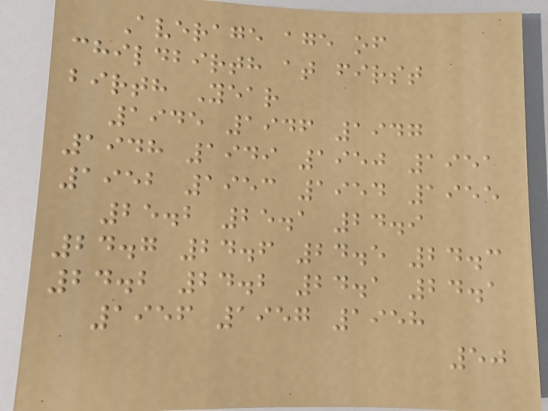Average age of
childbirth at first
birth Year
1945 1946 1947
1948 1949 1950 1951
1952 1953 1954 1955
25.2 25.1 24.9
24.7 24.6 24.5 24.3
24.2 24.2 24.1 24.1
1956 1957 1958
50
